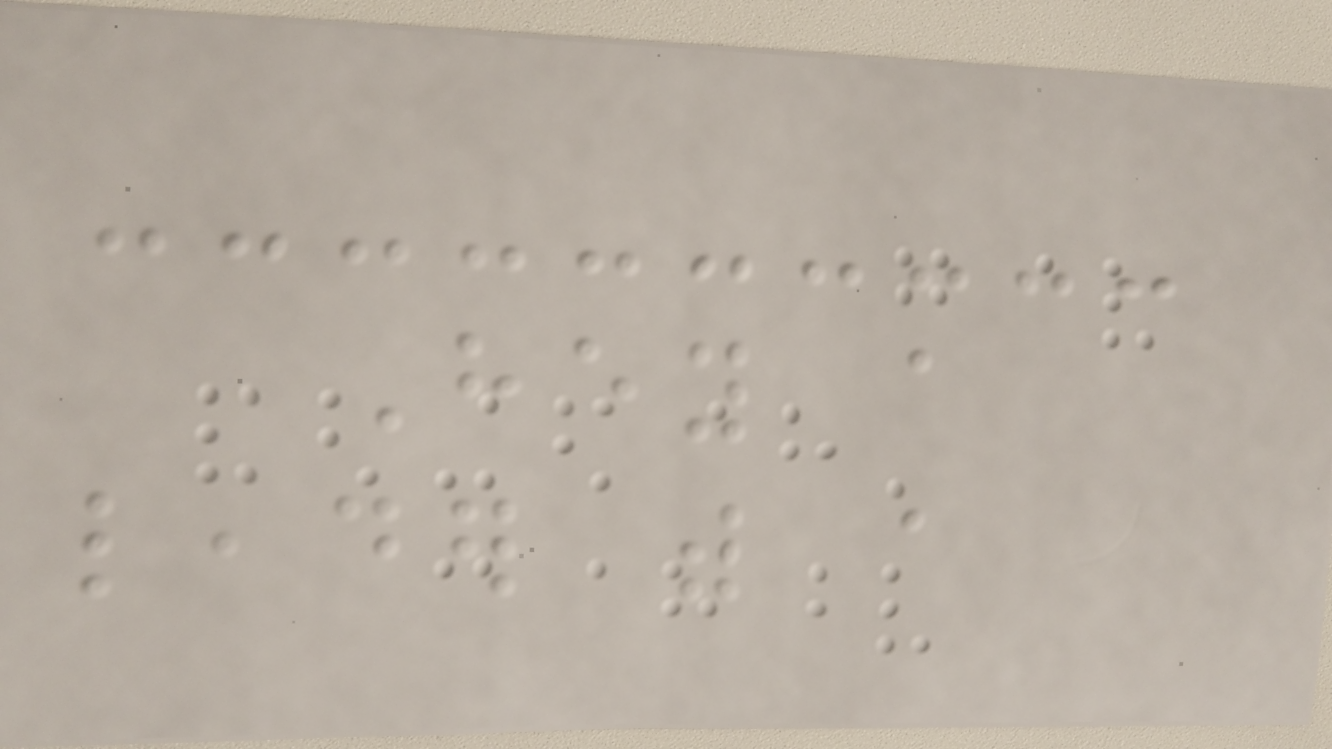Hey a
leader with a
